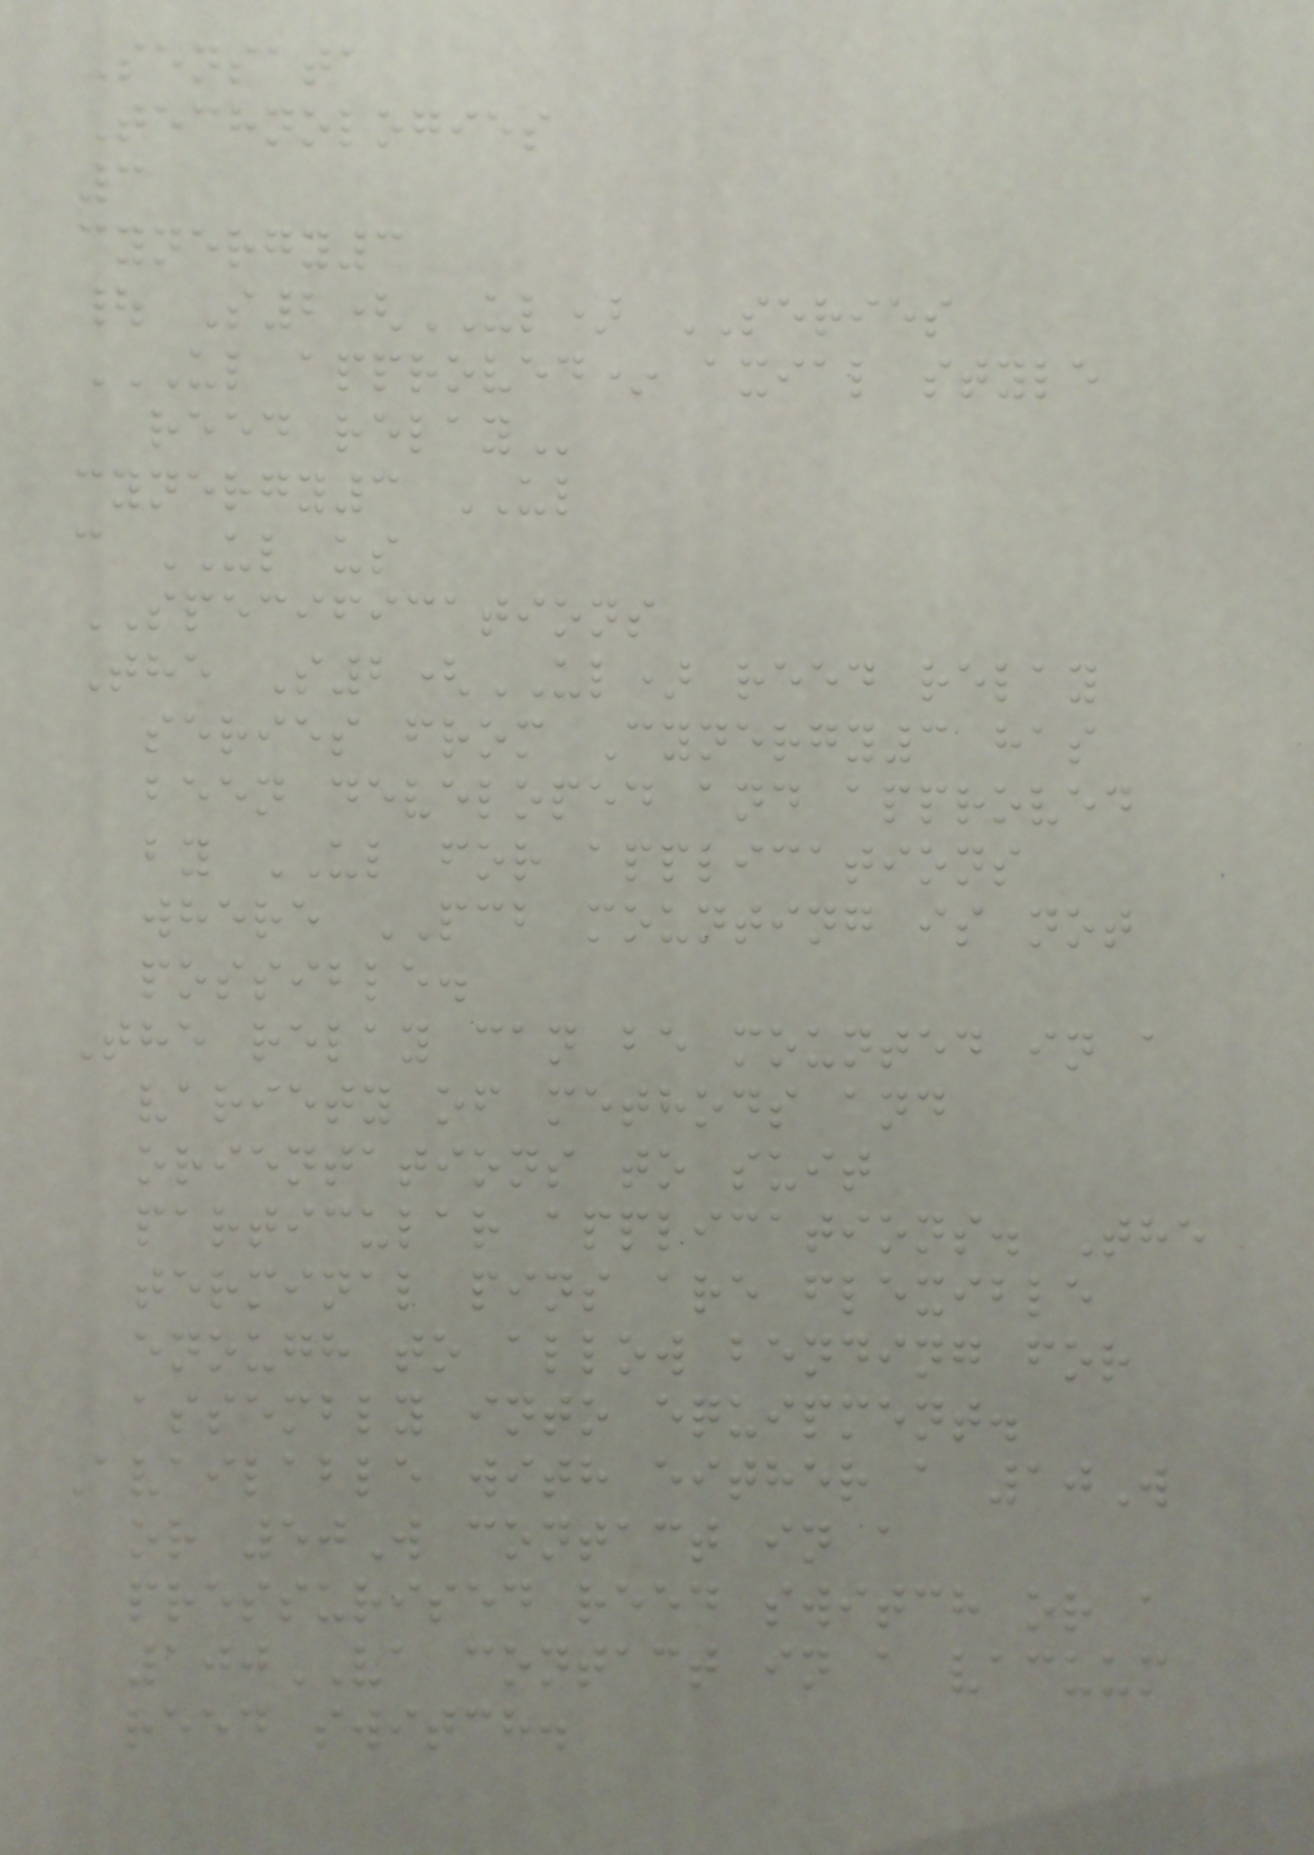Sensata
Technologies
3
cynergy3
| S2(UL) SERIES
UL APPROVED* AXIAL STYLE
REED RELAY
cynergy3 UL
c UL us
SPECIFICATIONS
The S2(UL) reed relay
series from Cynergy3 has
been developed and approved
by UL for applications
where PCB mounting is not
possible.
The relay can be mounted in a
variety of methods and
orientations to suit
particular applications. The
terminal pins are flexible
enough to allow bending for
assembly into equipment.
Available with either a 10W
or 50W contact in a
pressurised reed switch or a
100VA contact in a vacuum
reed switch.
